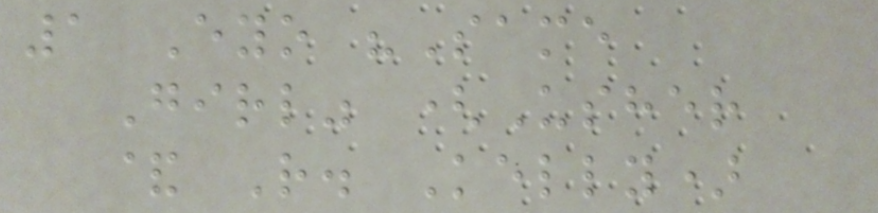1 Eyo "Same
Girl" (Usher
& R. Kelly)
